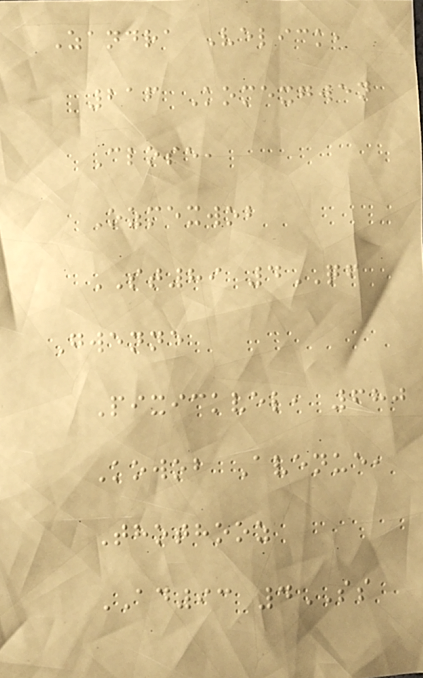Zandra Velick,
216 Komexgwen
Close,
Ozmexwob
ST89 4QF
Gwenne
Pixickvel, 680
Kowob Avenue,
Thothooz
AD93 4SS
